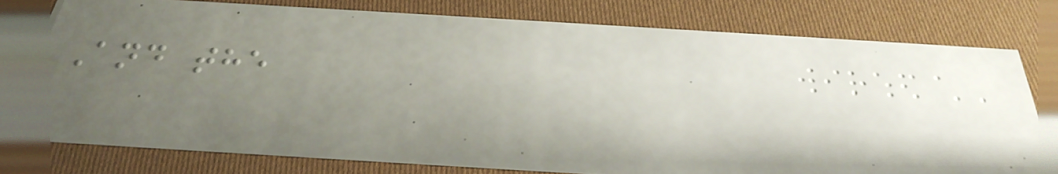And the
